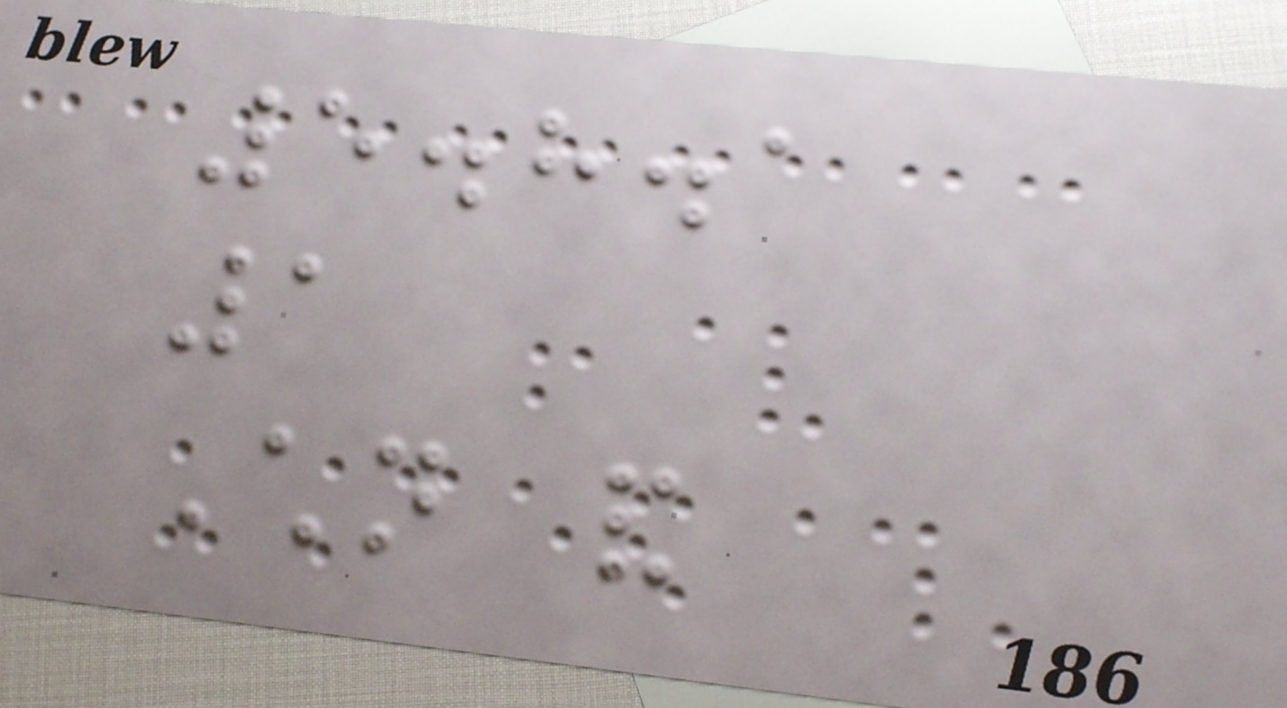5.8.1
1
Children and
